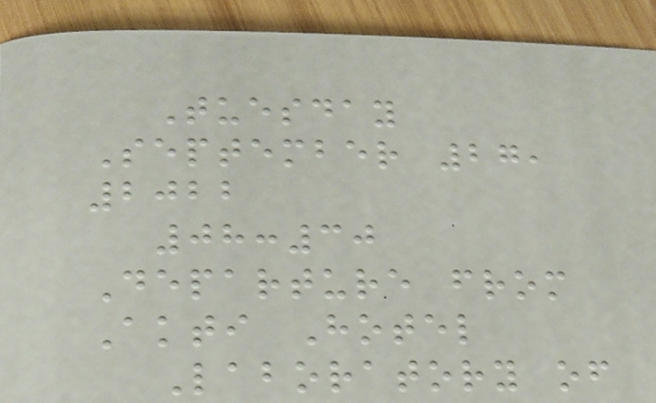Tuesday
September 27,
2022
08:30
Departure from
Akti Hotel
Laboratory of
